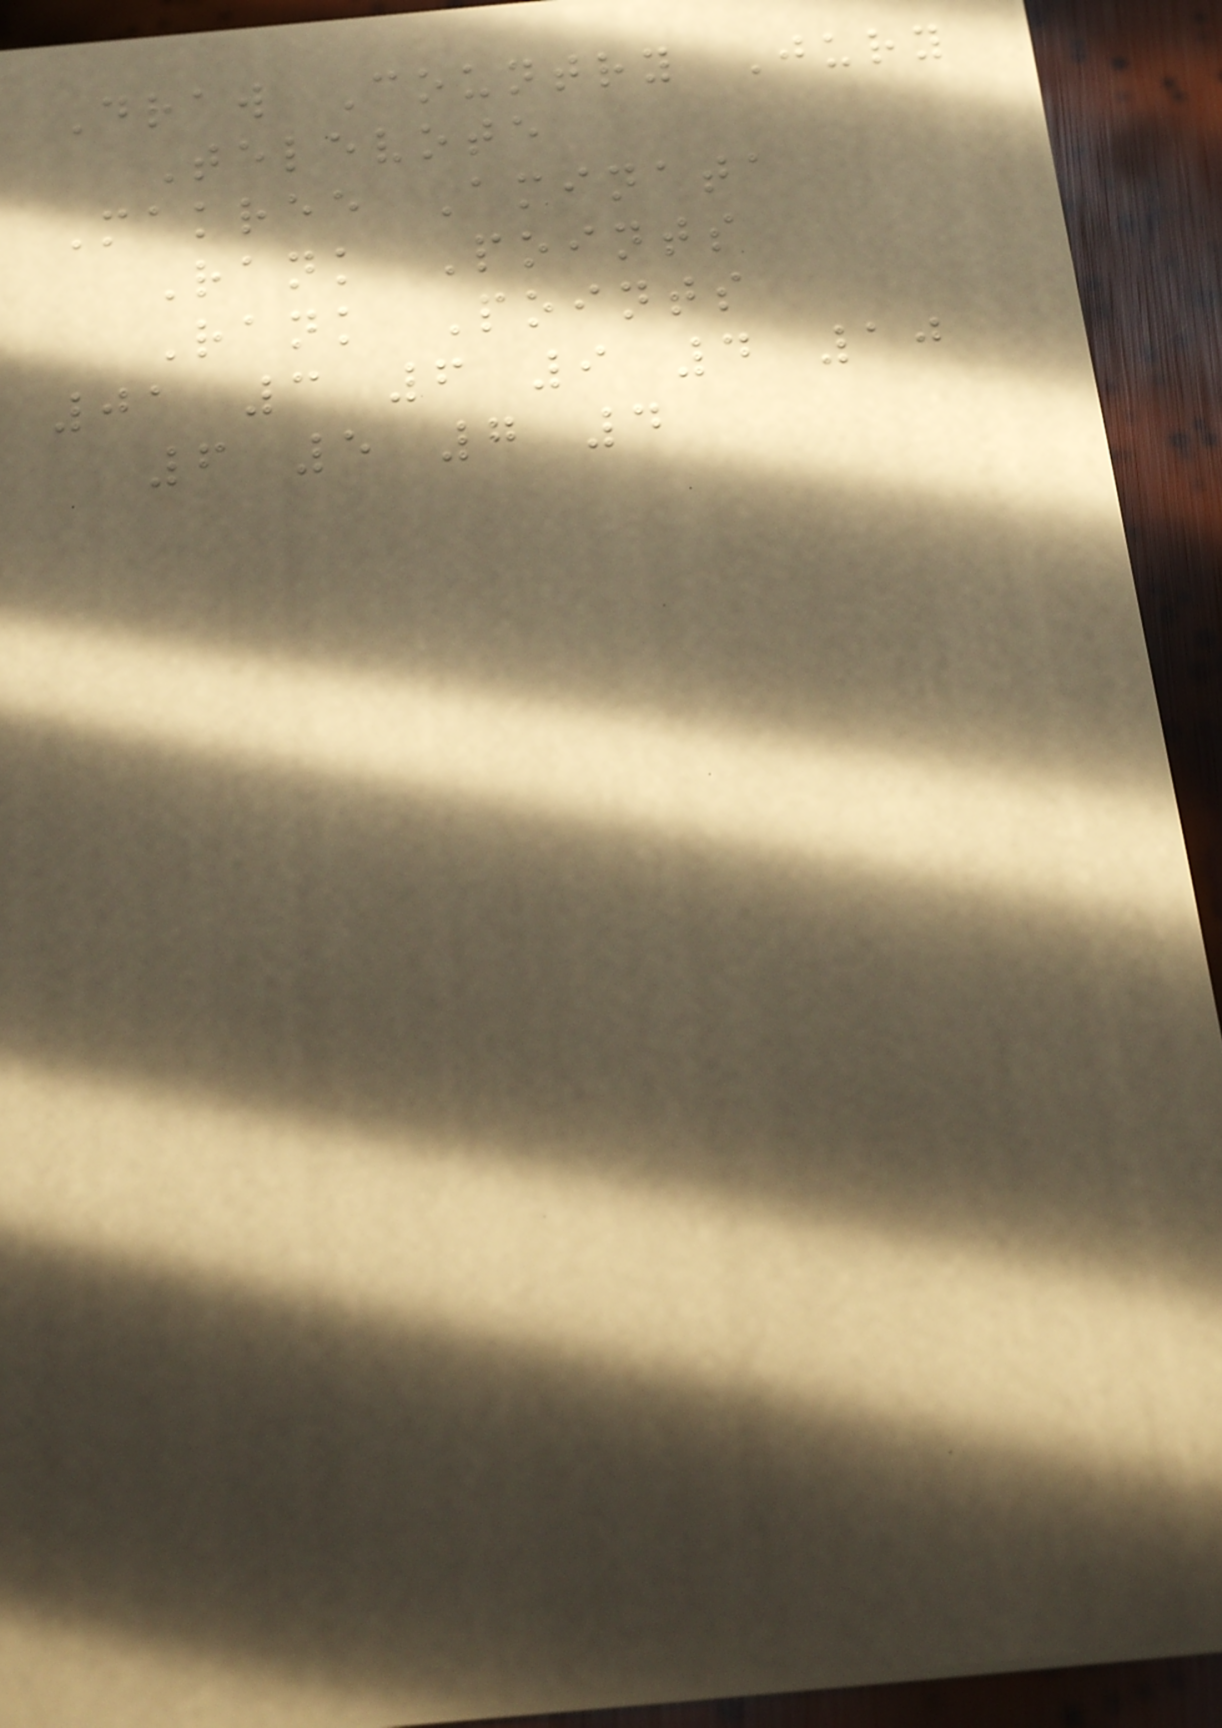Draw Country Jury
Televote
Makree Aminata
Rank Points
Rank Points
01 3 6 9 4 10
6 5 7 4
